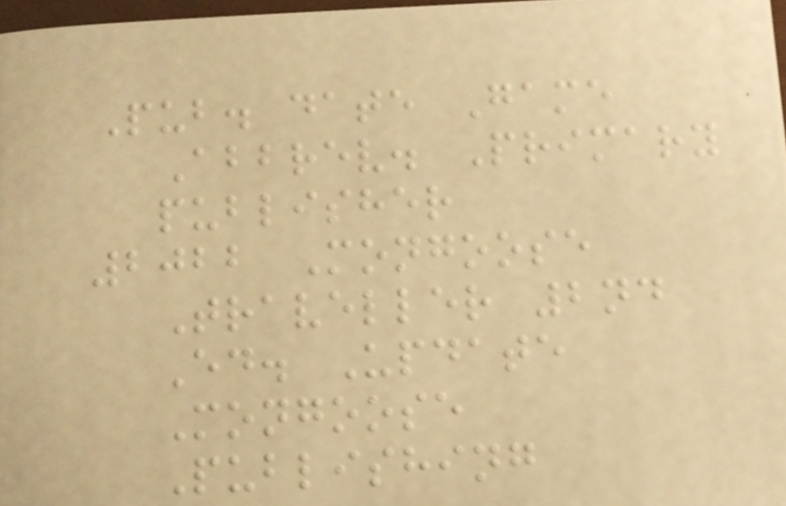Pub. date Game
Abbrev. Primary
publisher
2022 Mongoose
Traveller 2nd
Ed. Update
Mongoose
Publishing
